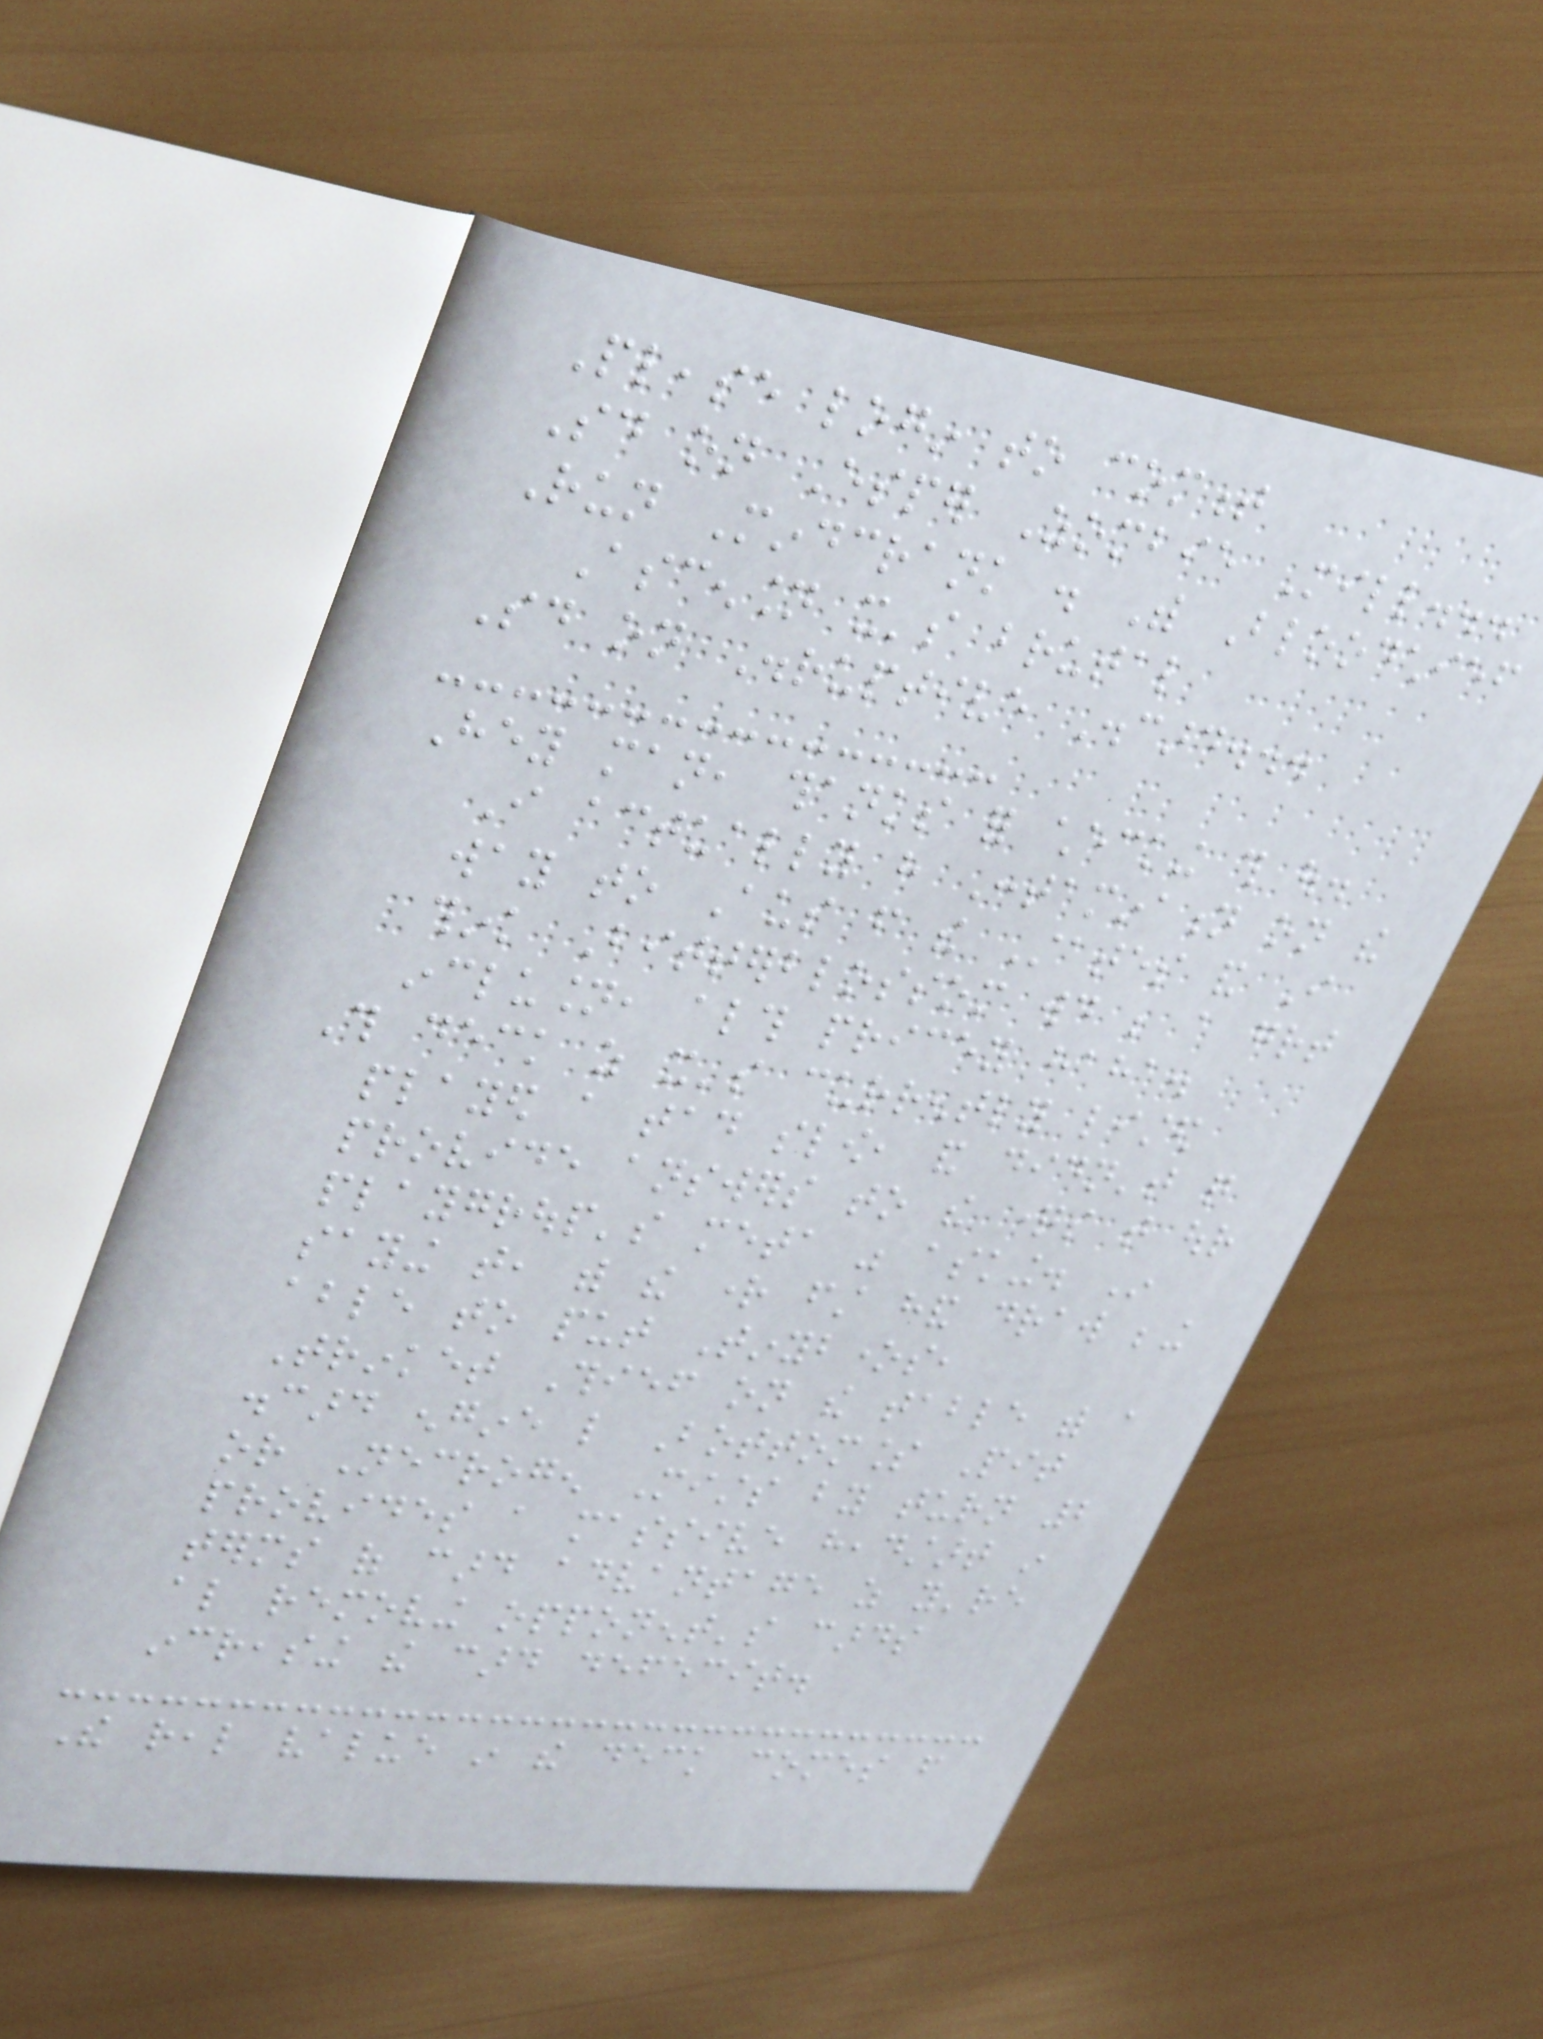Please login to comment
Said on Esper Zombie Mill...
Run Mindcrank . With Bloodchief
Ascension it's brutal
Said on Disruptive Discard...
Hey man, thanks for checking this out.
I actually have Contamination on the
way to Aus from the States and I
think Bitterblossom would be a great
inclusion, although pricey haha.
This deck as it's currently listed
played a tad slow, and didn't quite
provide answers to the questions that our
playgroup's meta was asking. In
saying that, with the right first hand draw being
able to put Tinybones,
Trinket Thief on the table with a
discard engine like Bottomless Pit
or Necrogen Mists by turn 2
provides a massive headstart in
terms of card advantage as you're
also removing opponent's cards
increasing the card defecit.
The real value in the deck comes from
